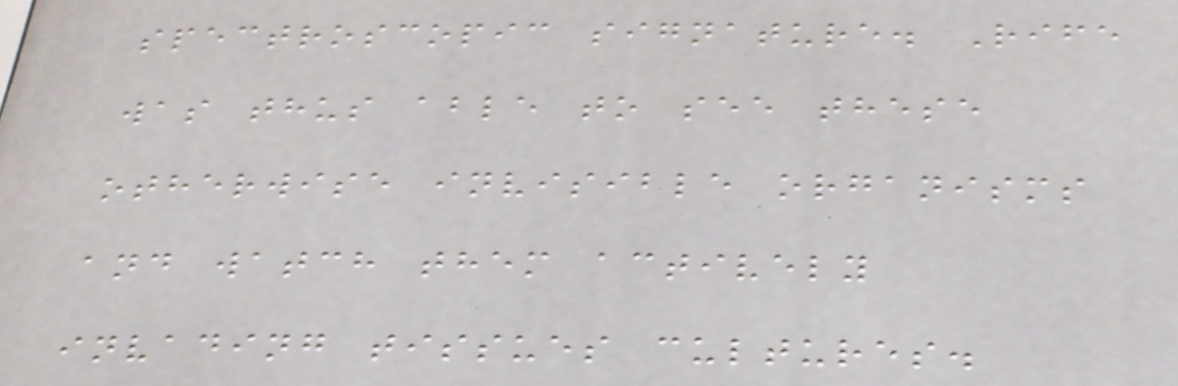spectroscopic signature. Rife
was thus able to see these
otherwise invisible organisms
and watch them actively
invading tissues cultures.
